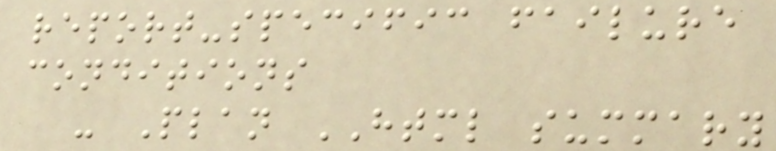report-specific failure
conditions
- Plan HTML summary
